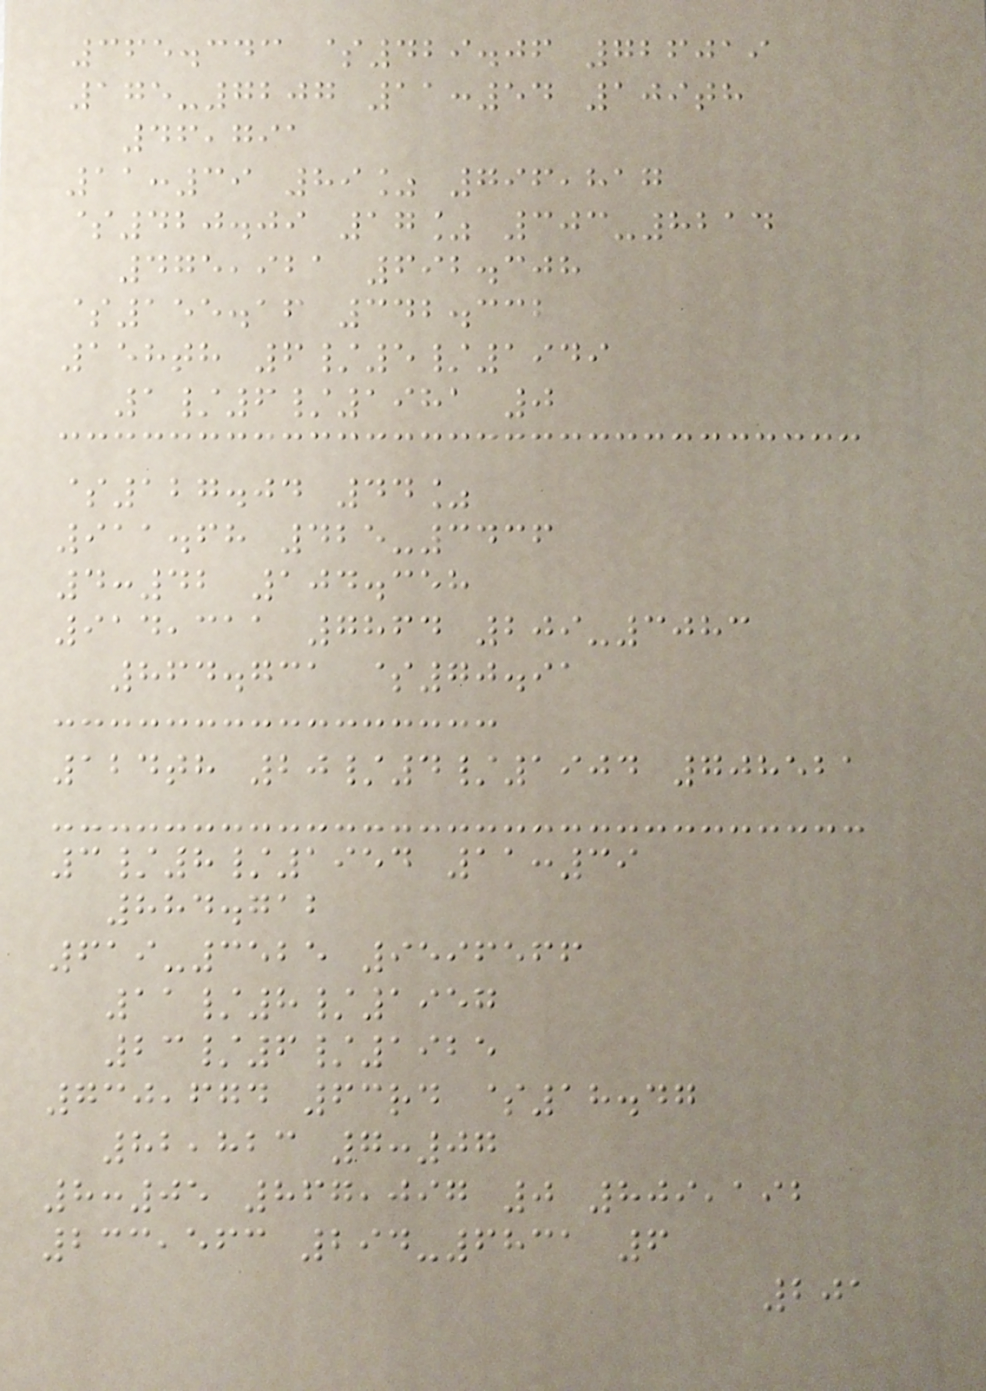365.343 $429.06 726019
175-7207 11:54 109th
46,791
11:39 89% 796,817
$420.09 17% 303-8214
475,921 692.308
$155.16 342.332
158th 6/5/1949
1/6/1981 0
$127.04 44%
911.68 425-3436
4:42 104.358
914,311 7864 209-3083
864.731 $70.91
124th 20/4/1904 708521
3/8/1954 11:39
884.712
619-3525 9596566
11/8/1957
23/6/1925
730,674 63rd $18.47
82,823 7:07
8:05 867,097 0 809,192
233,563 294-6831 6
201
